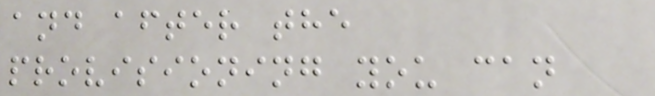and after the
provisioning you can
